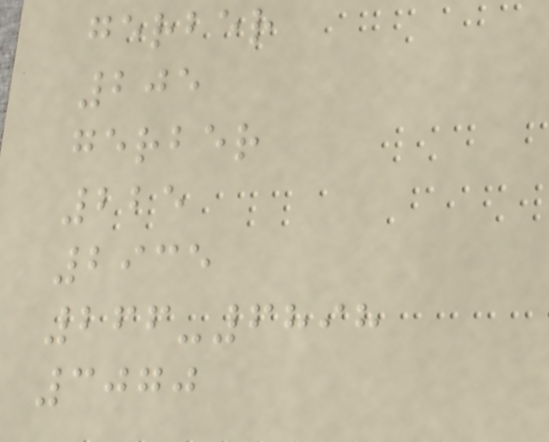gerber
205
gerber
225
2935
266-6898
3070
